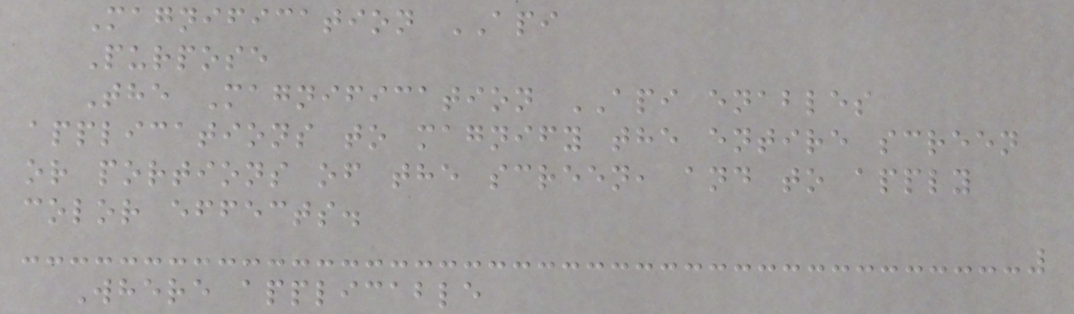Magnification API
Purpose
The Magnification API enables
applications to magnify the entire screen
or portions of the screen, and to apply
color effects.
Where applicable
